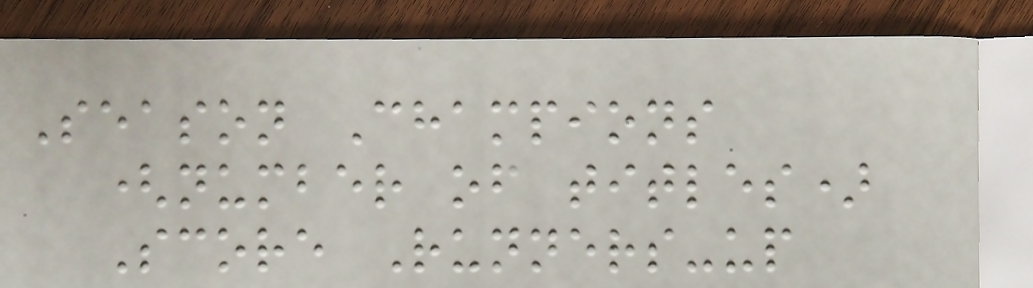Season Champions
(number of titles)
Score Runners-up
